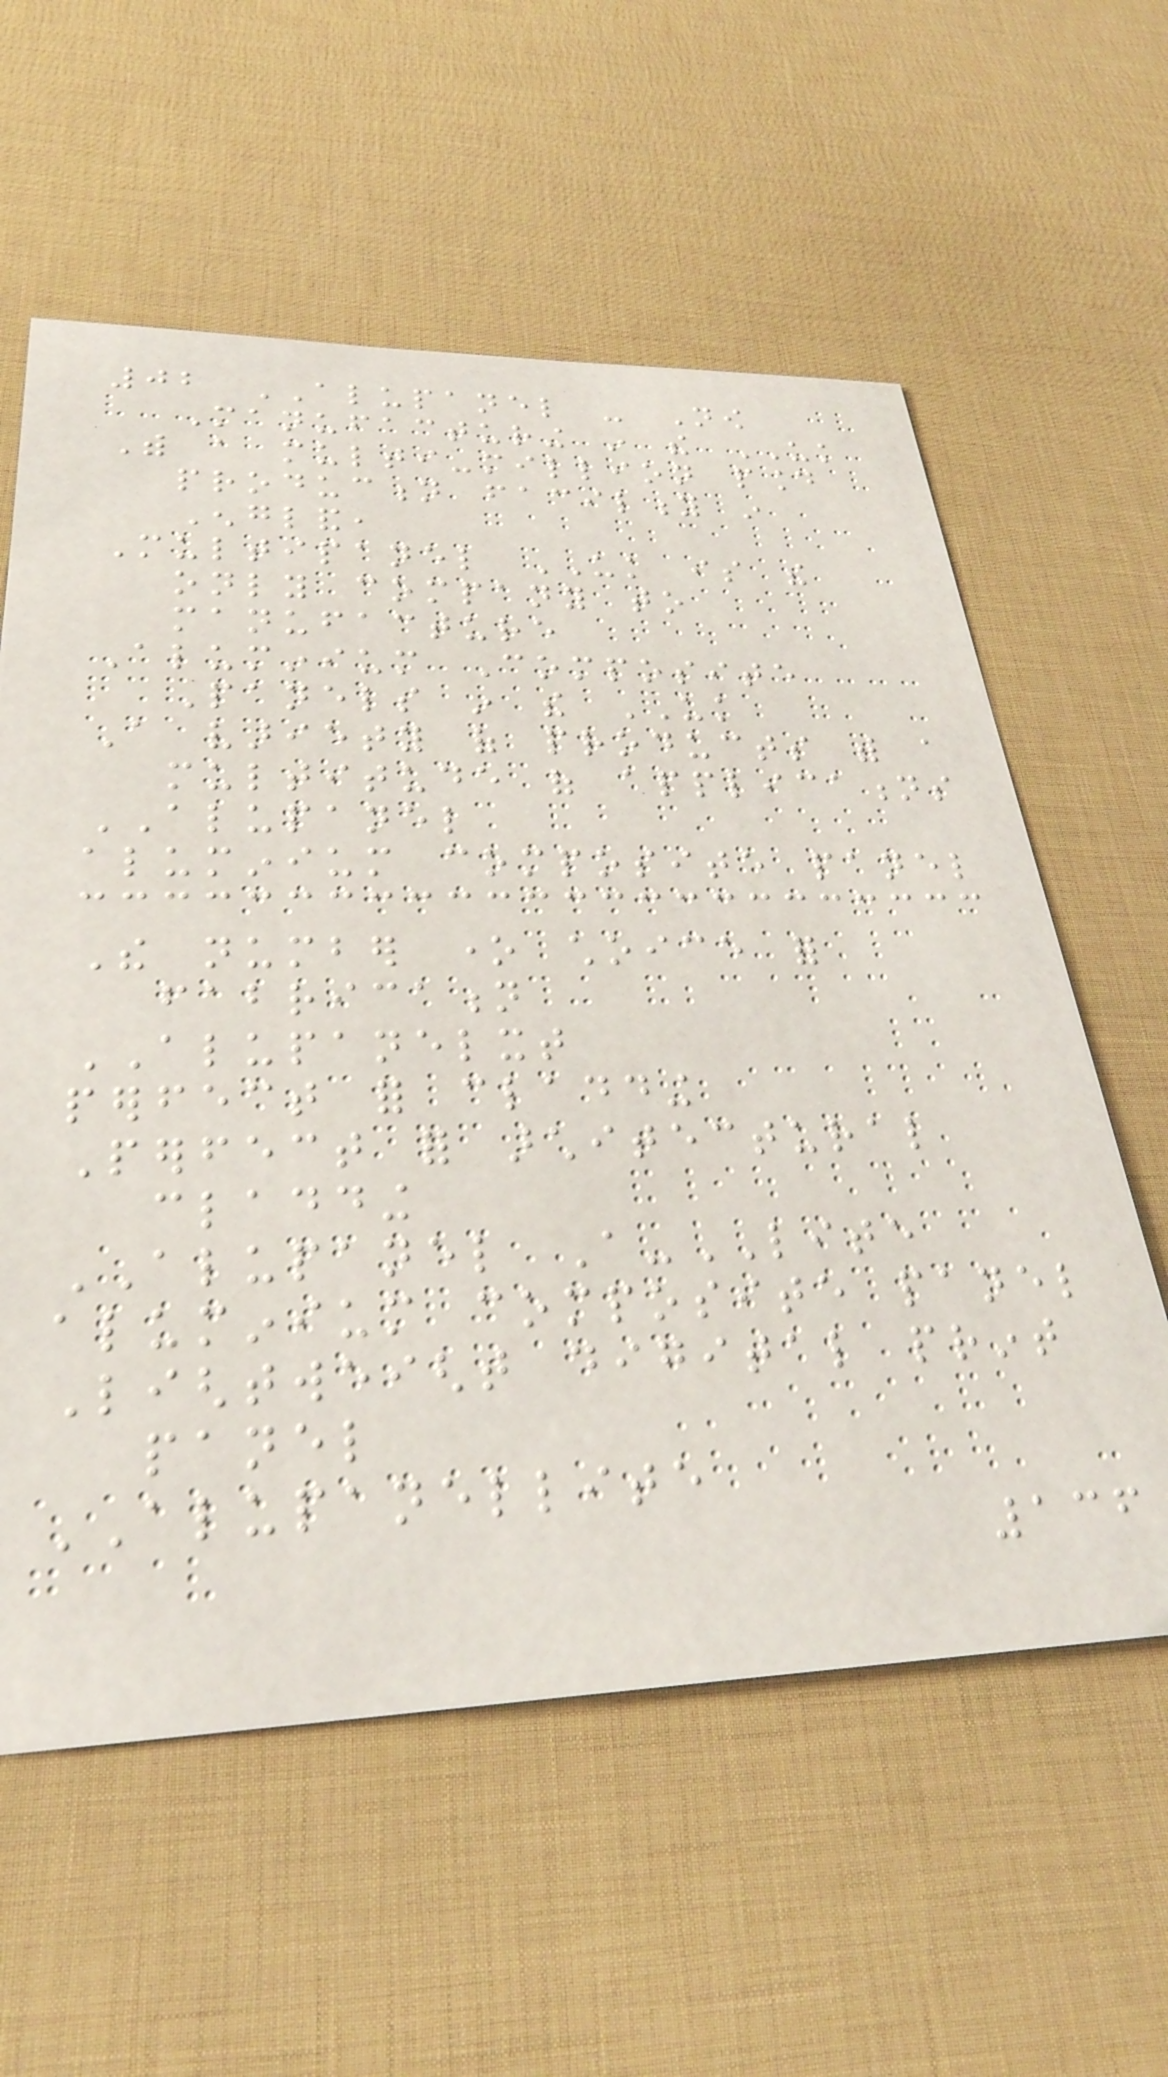02 ALUPANEL - Now
Manufacturing in the UK
With a multi-million pound
production facility in
England,
Multipanel UK is the
only company to
manufacture
Aluminium Composite
Panels in the UK
A variety of products with a
multitude of applications
ALUPANEL
aluminium composite panel
The number one choice for
fabrication
ALUPANELXT
perfect for cladding
Perfect for architectural
cladding
ALUPANEL A-LITE
aluminium composite panel
Lightweight digital print
panel
ALUPANELLITE
136
